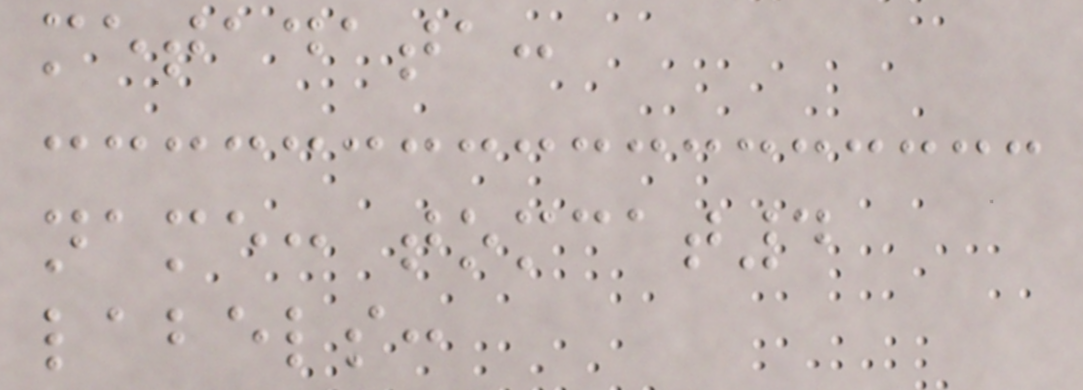metadata:
name: tomcat4
labels:
